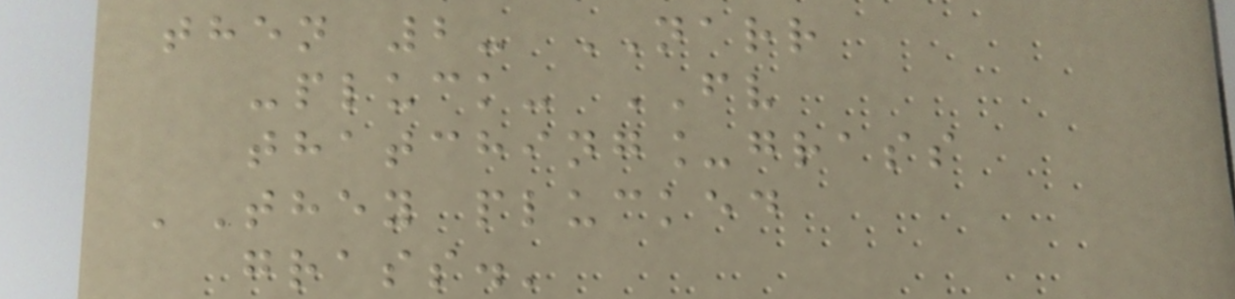then 2- NARR
-pluck- FV
thatching_grass
'They plucked
grass.'
